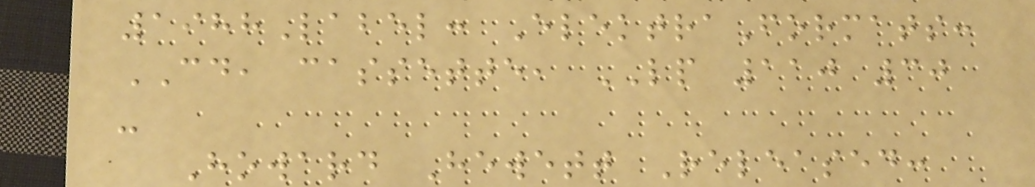1988Label: ElektraFormats:
CD, cassette, LP 110 30
-
Howard Hewett Released:
